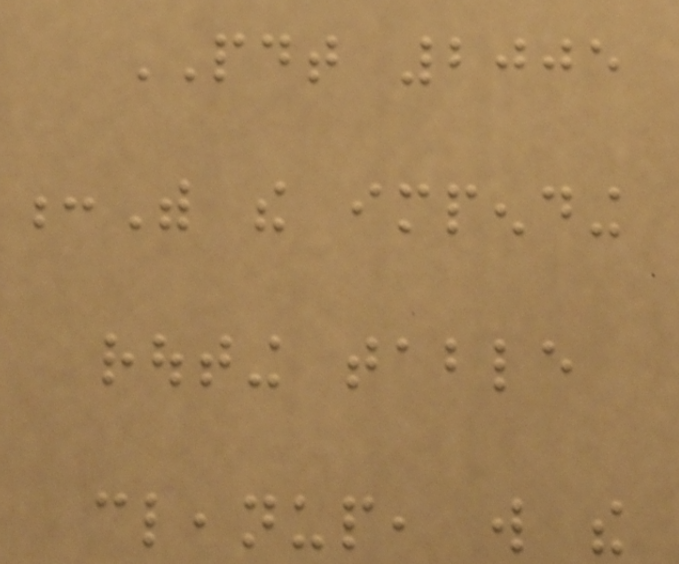PDT 2005
:With the impending
routing table
cleanup, will the
